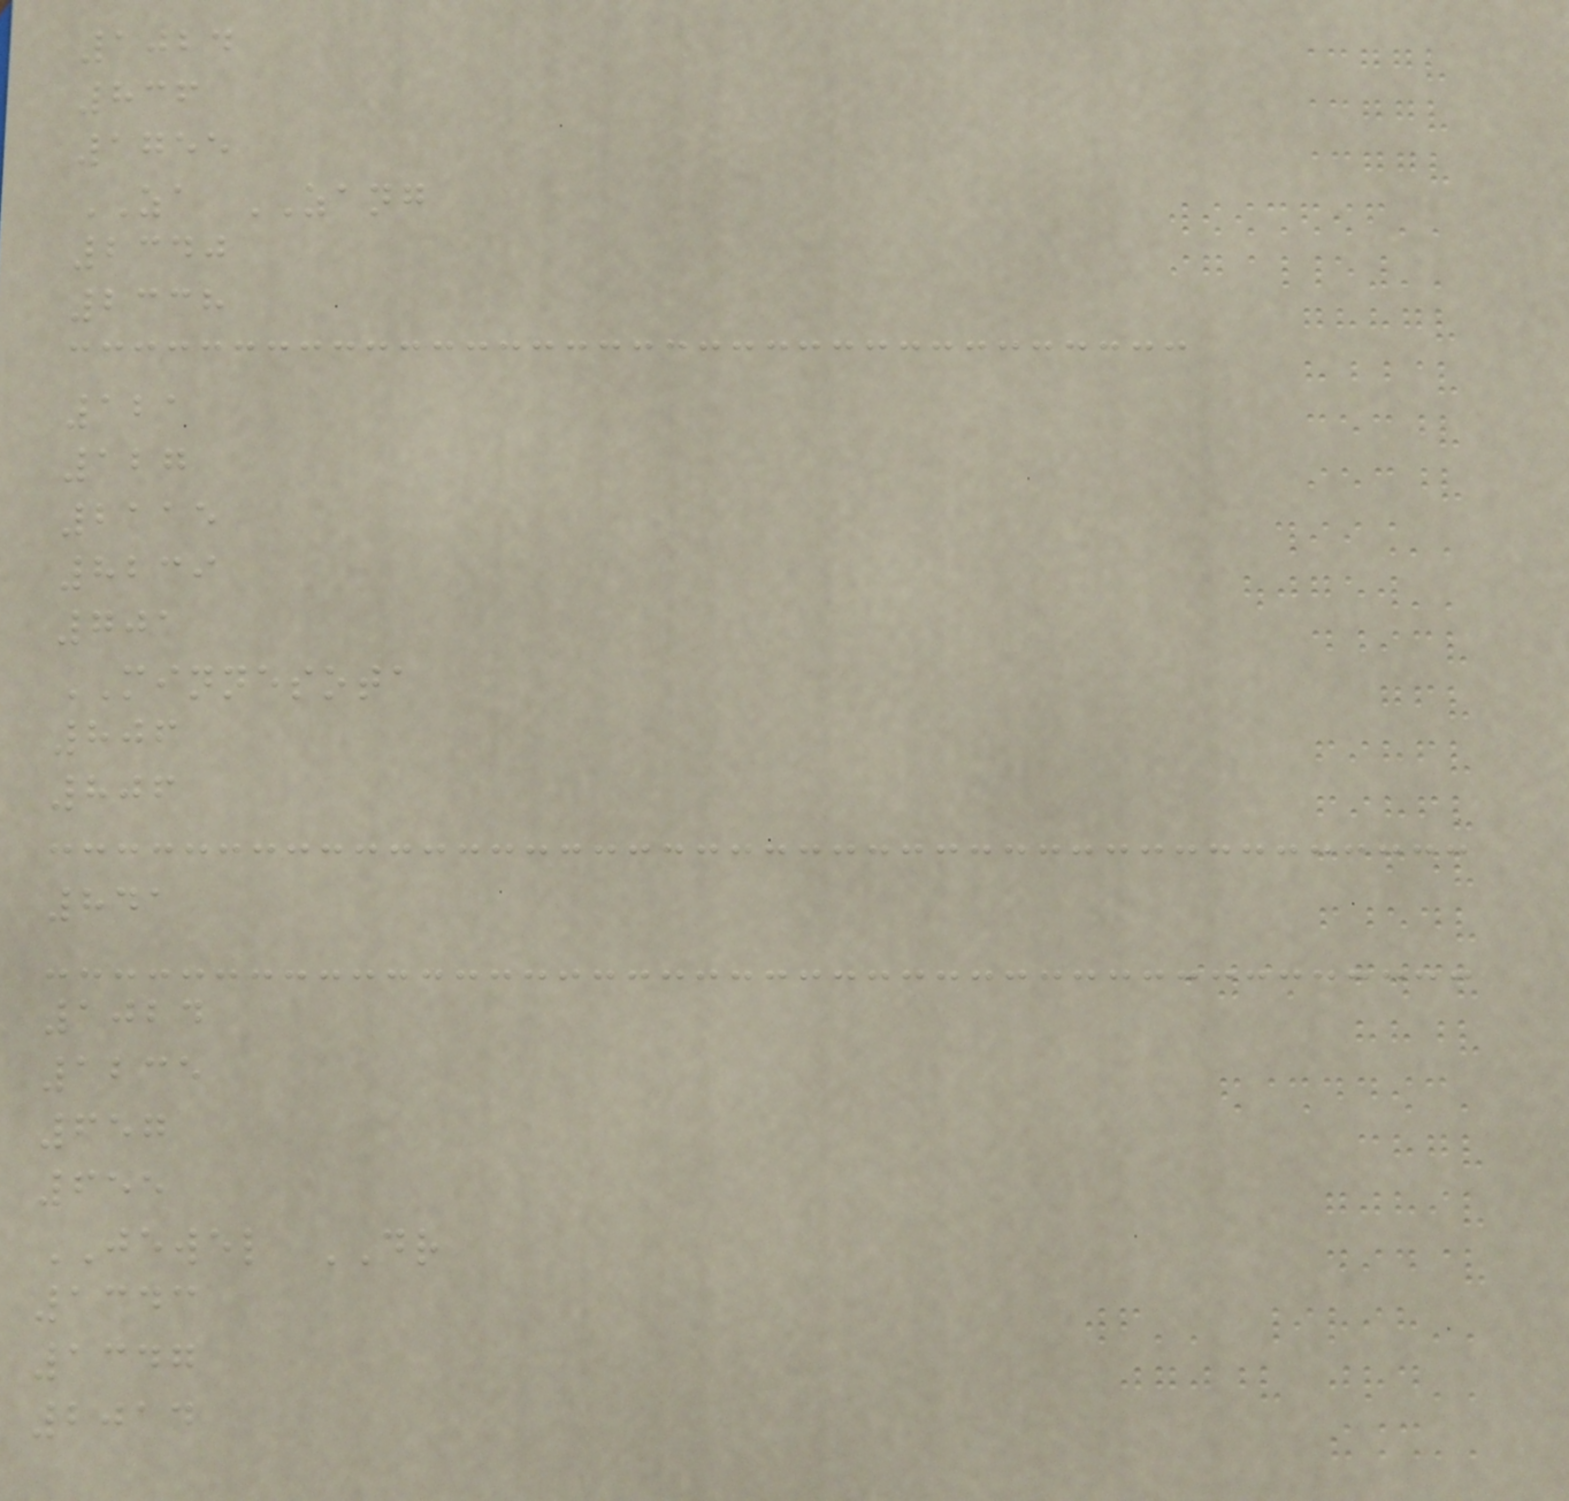1024
836
1755
ZA ZANG
2340
2338
121
127
2115
8239
701
MINNESOTA
806
806
841
1024
1235
657
655
JEWEL DR
1343
1347
2014
